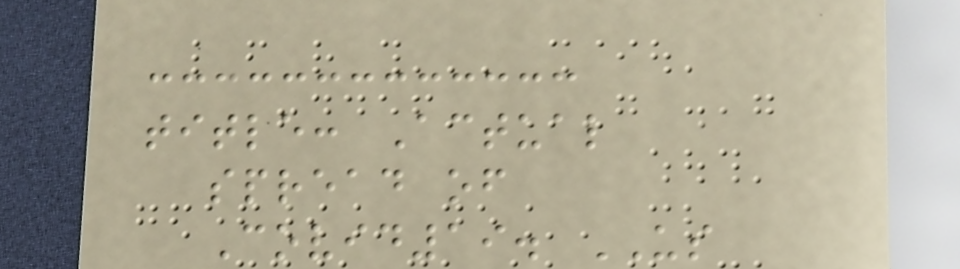title: Actual
spread of
Covid19. US
